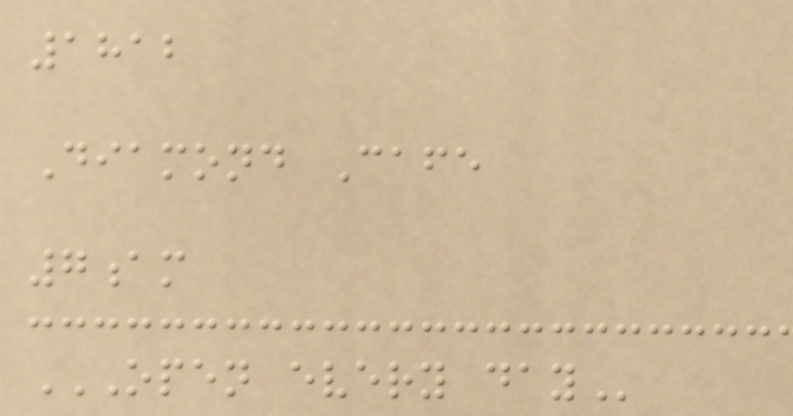1812
Diamond Cafe
7am
OPEN EVERY DAY
